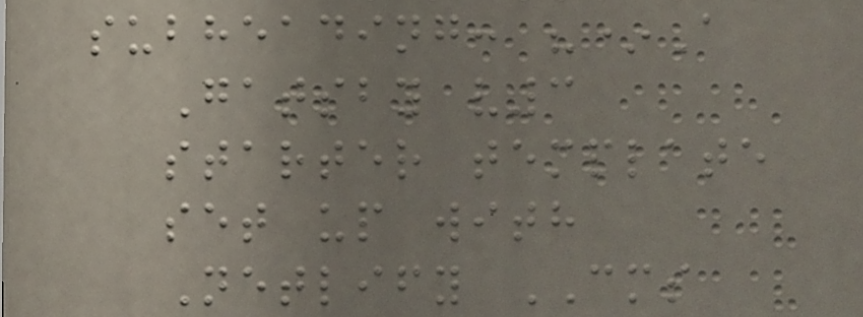subheading: "*A
Gatsby v3
starter template
set up with
Netlify CMS
